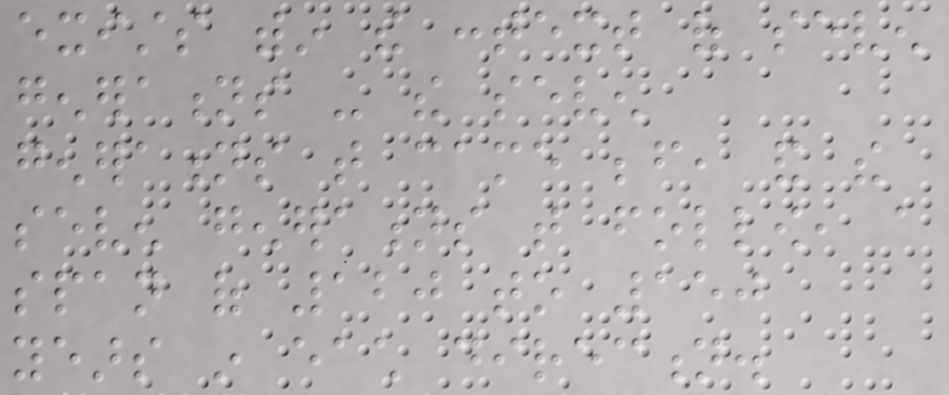exists within the context of seven
generations - the seven
generations that came before, and the
seven generations that follow, a
span of 120 to 150
years in each direction.
